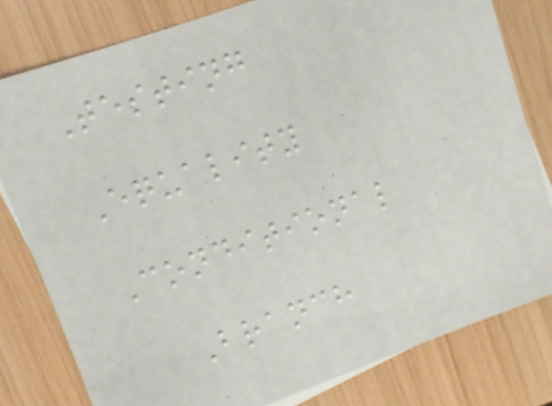Testing
Equality
Conditional
Branch
